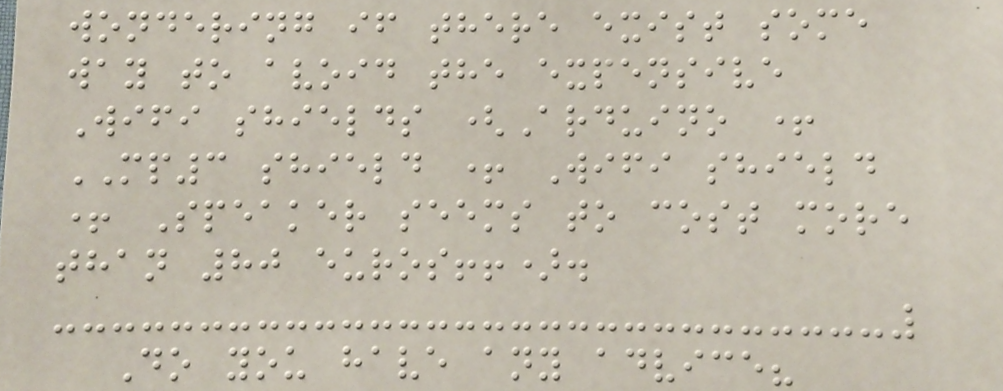wondering if there exist some
way to avoid the expensive
Wifi shields (Arduino +
MP3 shield + Wifi shield
+ Speaker seems to cost more
than 80 euros!!).
Do you have any advice?
